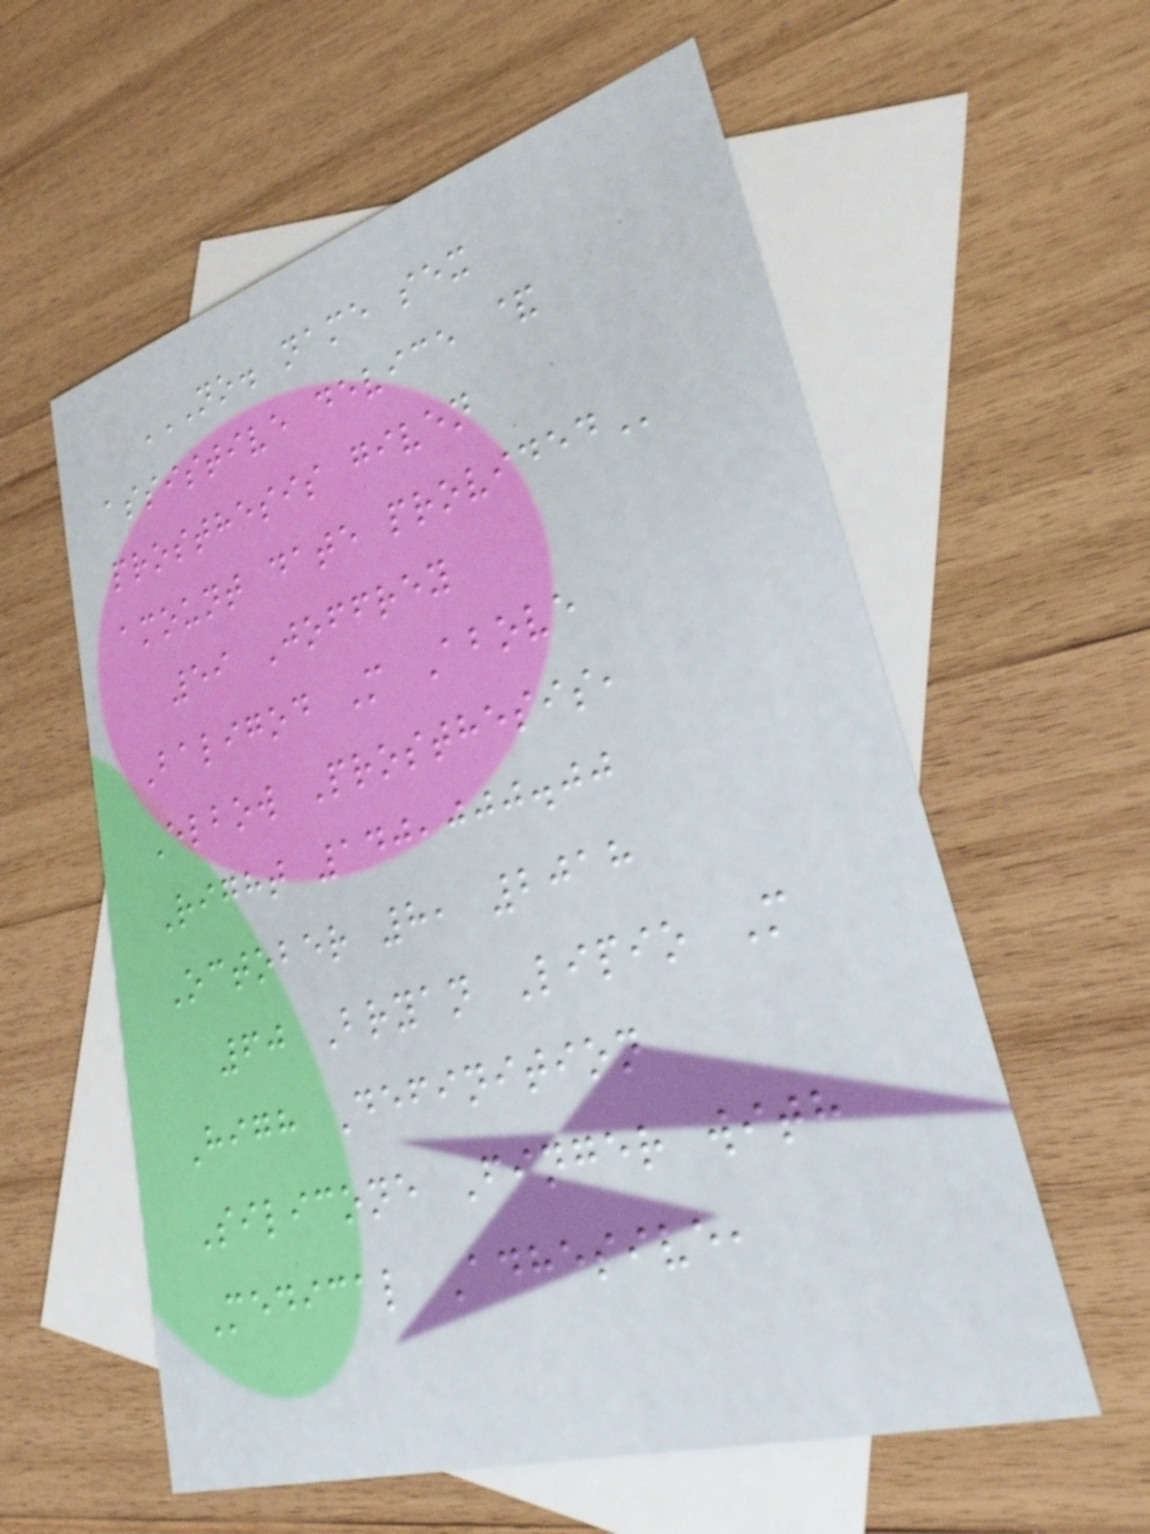NO. NAME SEX
ASSISTIVE DEVICE &
PROSTHESIS GIVEN
AMOUNT DATE PROVIDED
59 Joffrey
Baligod M Above
Elbow Prosthesis,
Right 140,000.00
October 8, 2018
60 Bryan Lipio M
High Definition
Silicone Finger with
Medical Adhesive,
